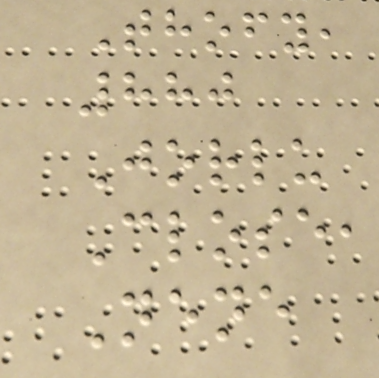Thofy,
880
Jorlu
Close,
Nene
